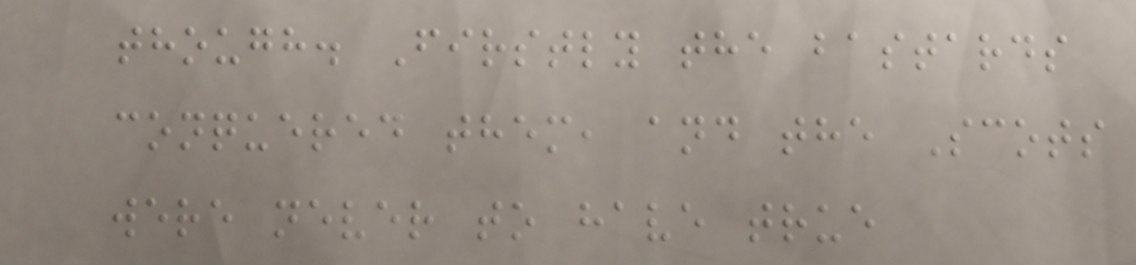though. Firstly the bastards
conquered them, and the Scots
were never to have true
